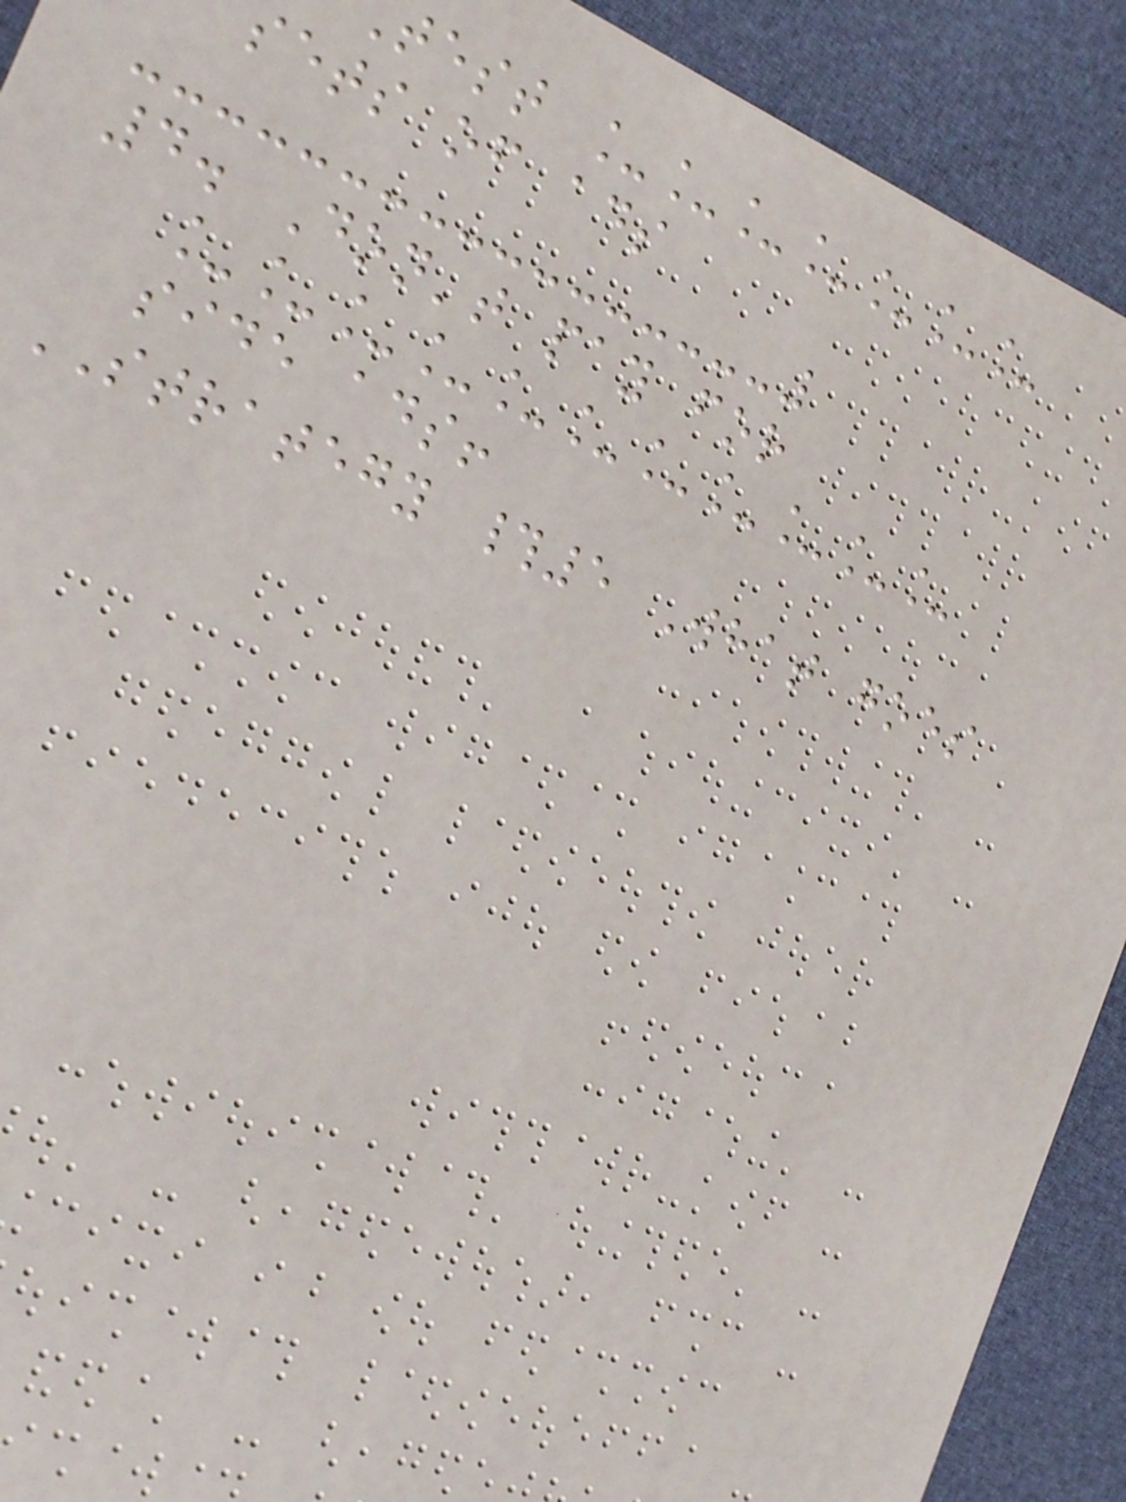test _______
sets of ads
4. Don't pay for
___________
side ads!
STRATEGY #5 What goes
